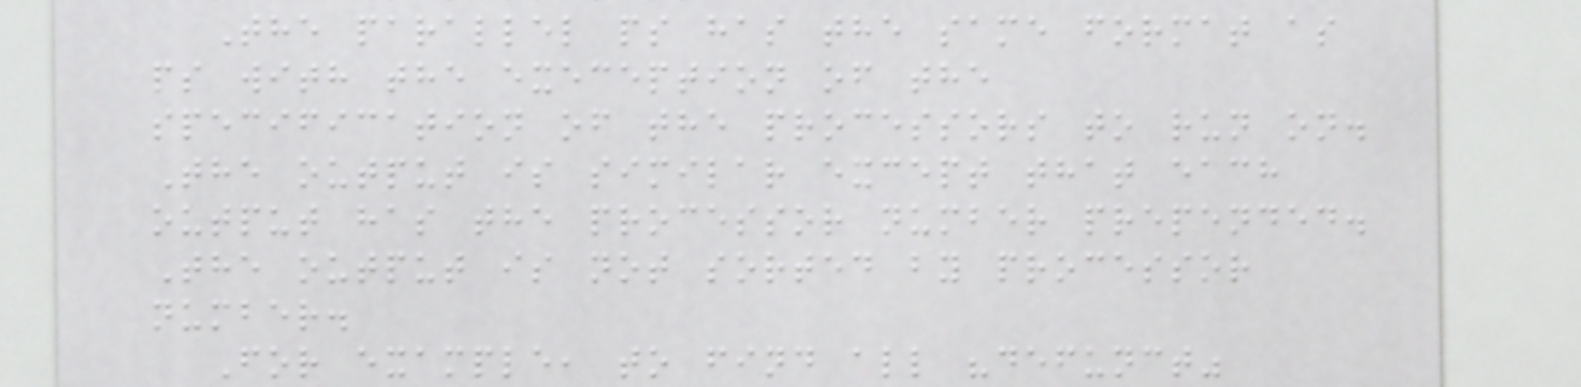The parallel ps has the same format as
ps with the exeception of the
specification of the processors to run on.
The output is similar except that each
output has the processor number prepended.
The output is not sorted by processor
number.
For example, to find all "defunct"
